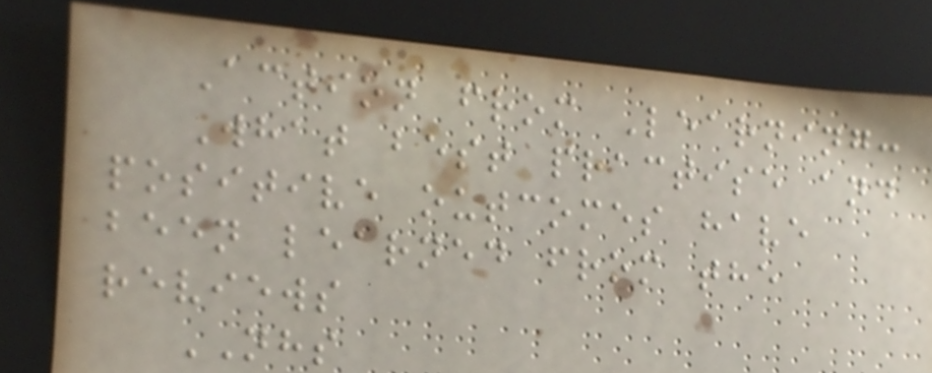Action from Learning:
What best practise and
positive outcomes have
been learned from the
reviews
NHS
